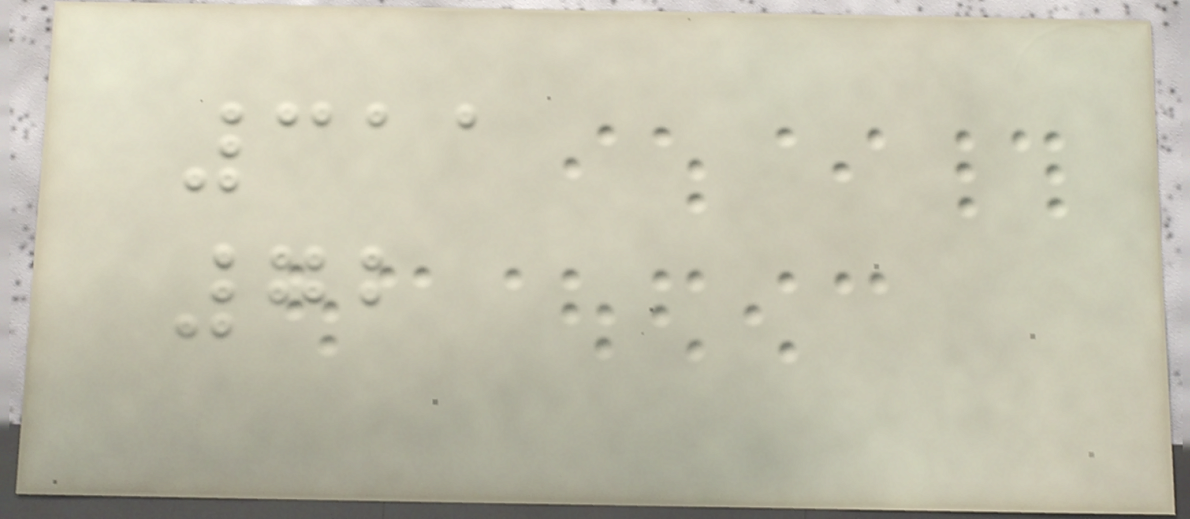311
72
